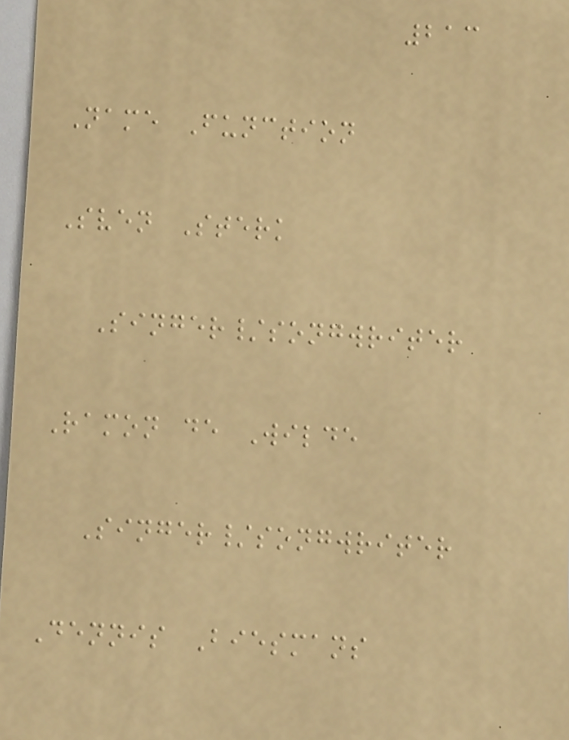213
Name Function
Sven Sterk
Singer/songwriter
Ramon de Wilde
Singer/songwriter
Dennis Biesmans
